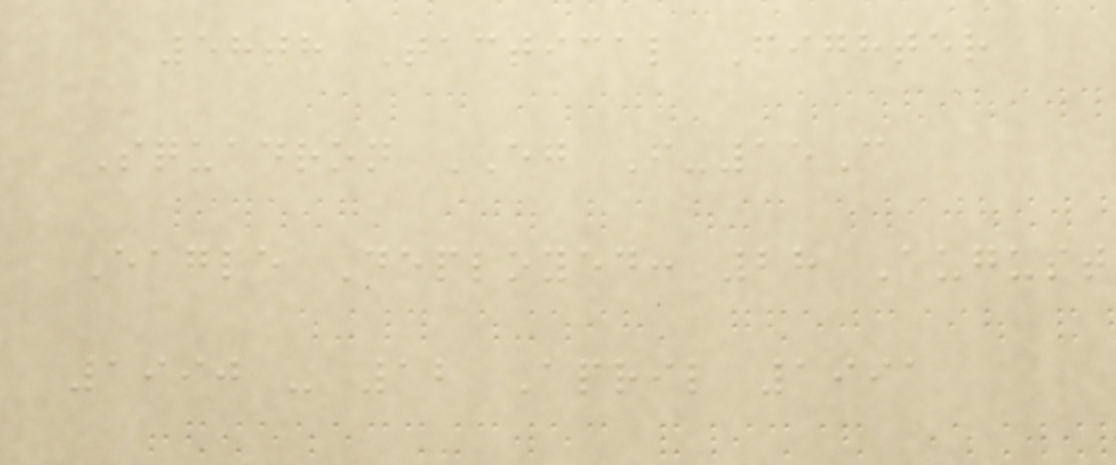58th Tactical Fighter
Squadron EG F-15C
Eagle Deployed: 28 August
1990 - 12 April 1991
